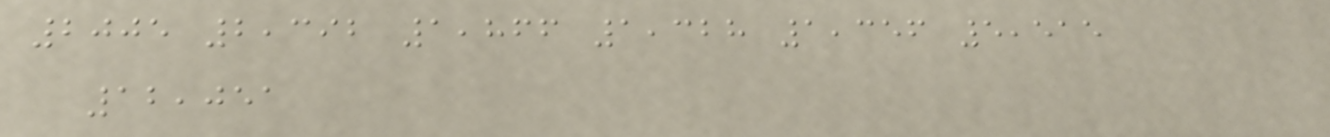2005 2,392 1,866 1,328 1,356 5,515
12,051
